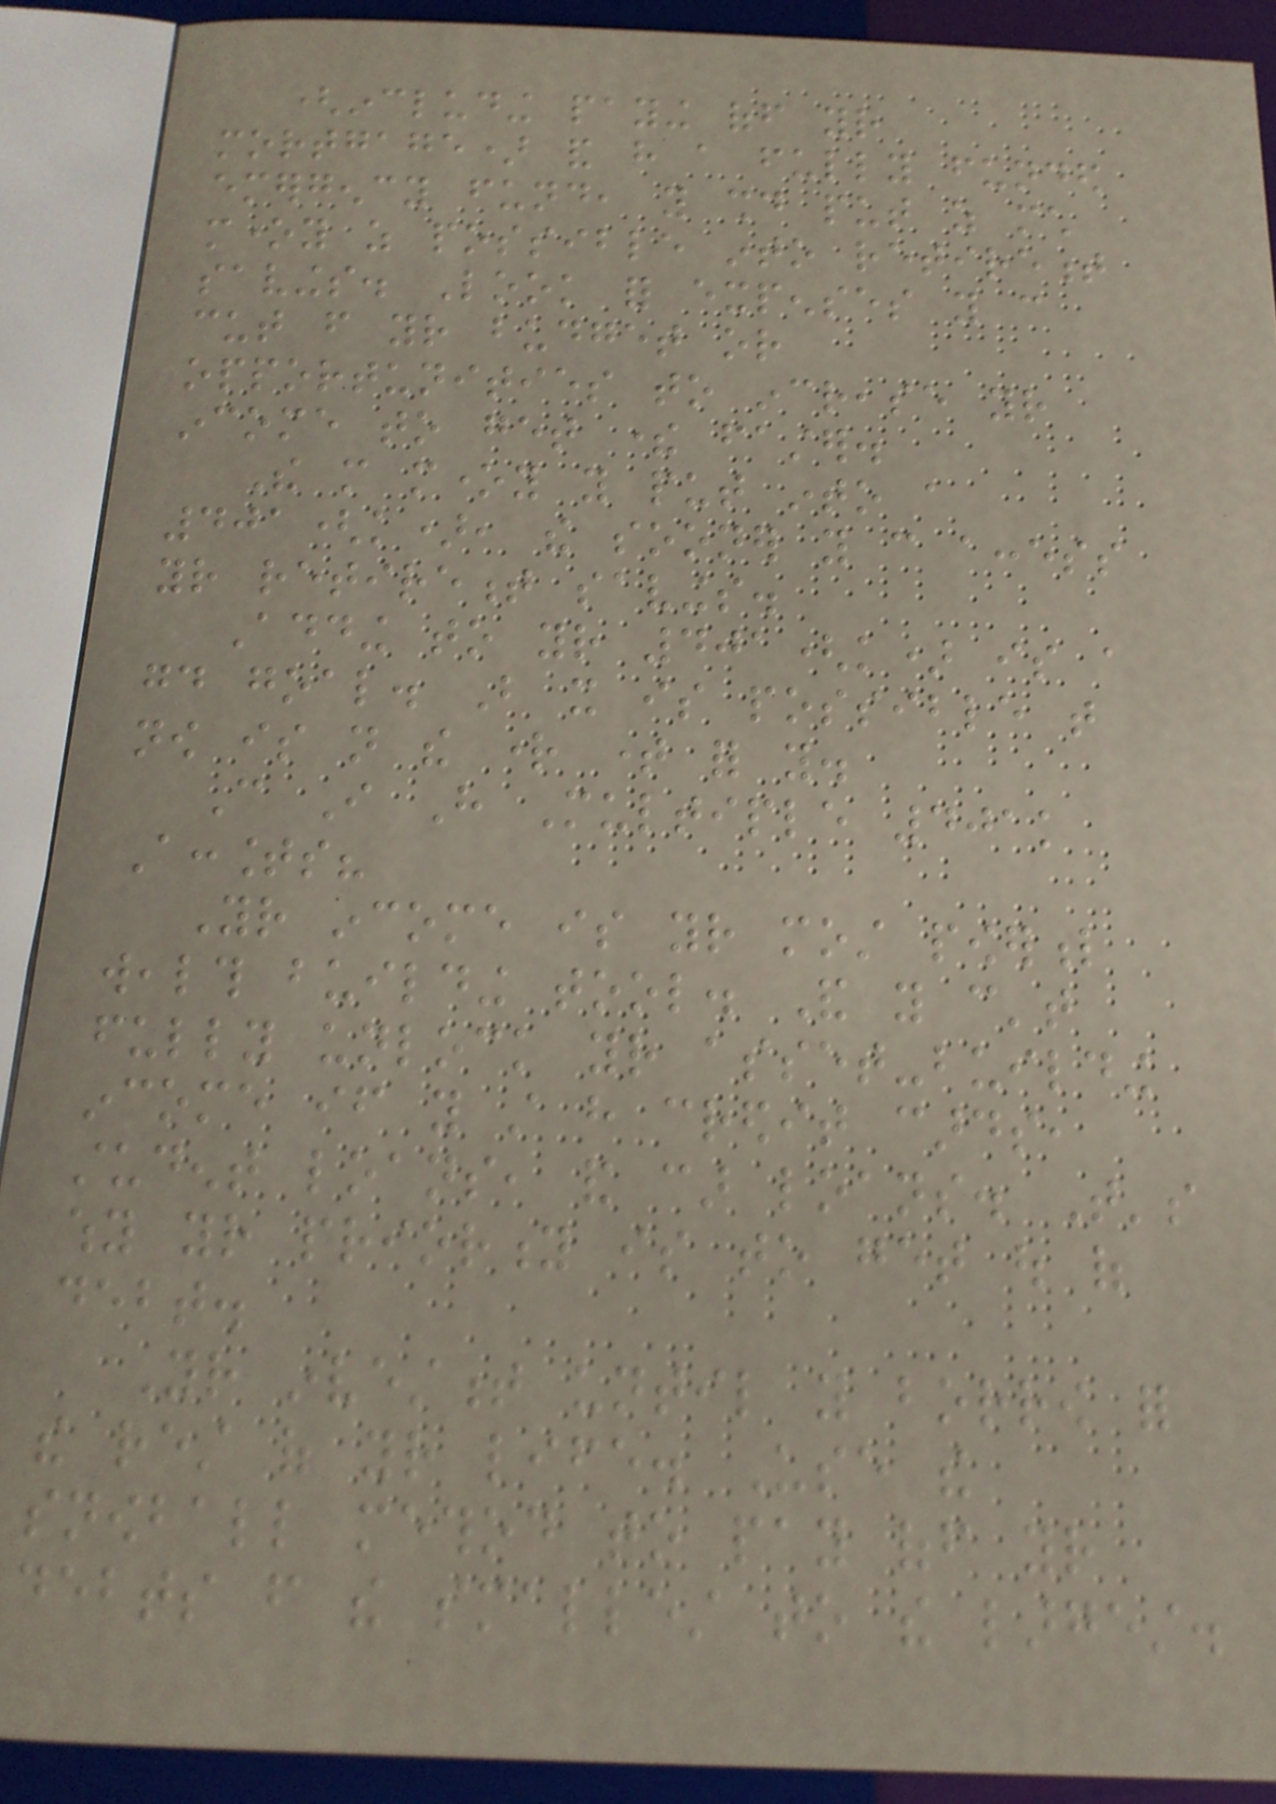(including paying off your
mortgage) and have a fully funded
emergency fund, you should put as much
money as possible into retirement
savings. Look for expenses you can
cut from your budget or
opportunities to increase your
income to get there faster.
The more money you put into a
401(k), the sooner you can access
your retirement savings.
Adding to your 401(k) is a
good goal. But it is possible that
now is not the right time for you.
Can I Have Multiple 401k
Accounts?
Your income is your most powerful
wealth building tool. And you can't
fully unlock your asset-building
income if you still have credit cards,
student loans, and car loans. That's
why your priority is to get out of
debt.
Your investment until you borrow for
the rest of your life. Use the
snowball method to pay off your
debts from the smallest to the largest.
